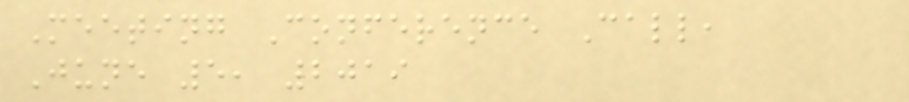Meeting Conference Call,
June 5, 2019
